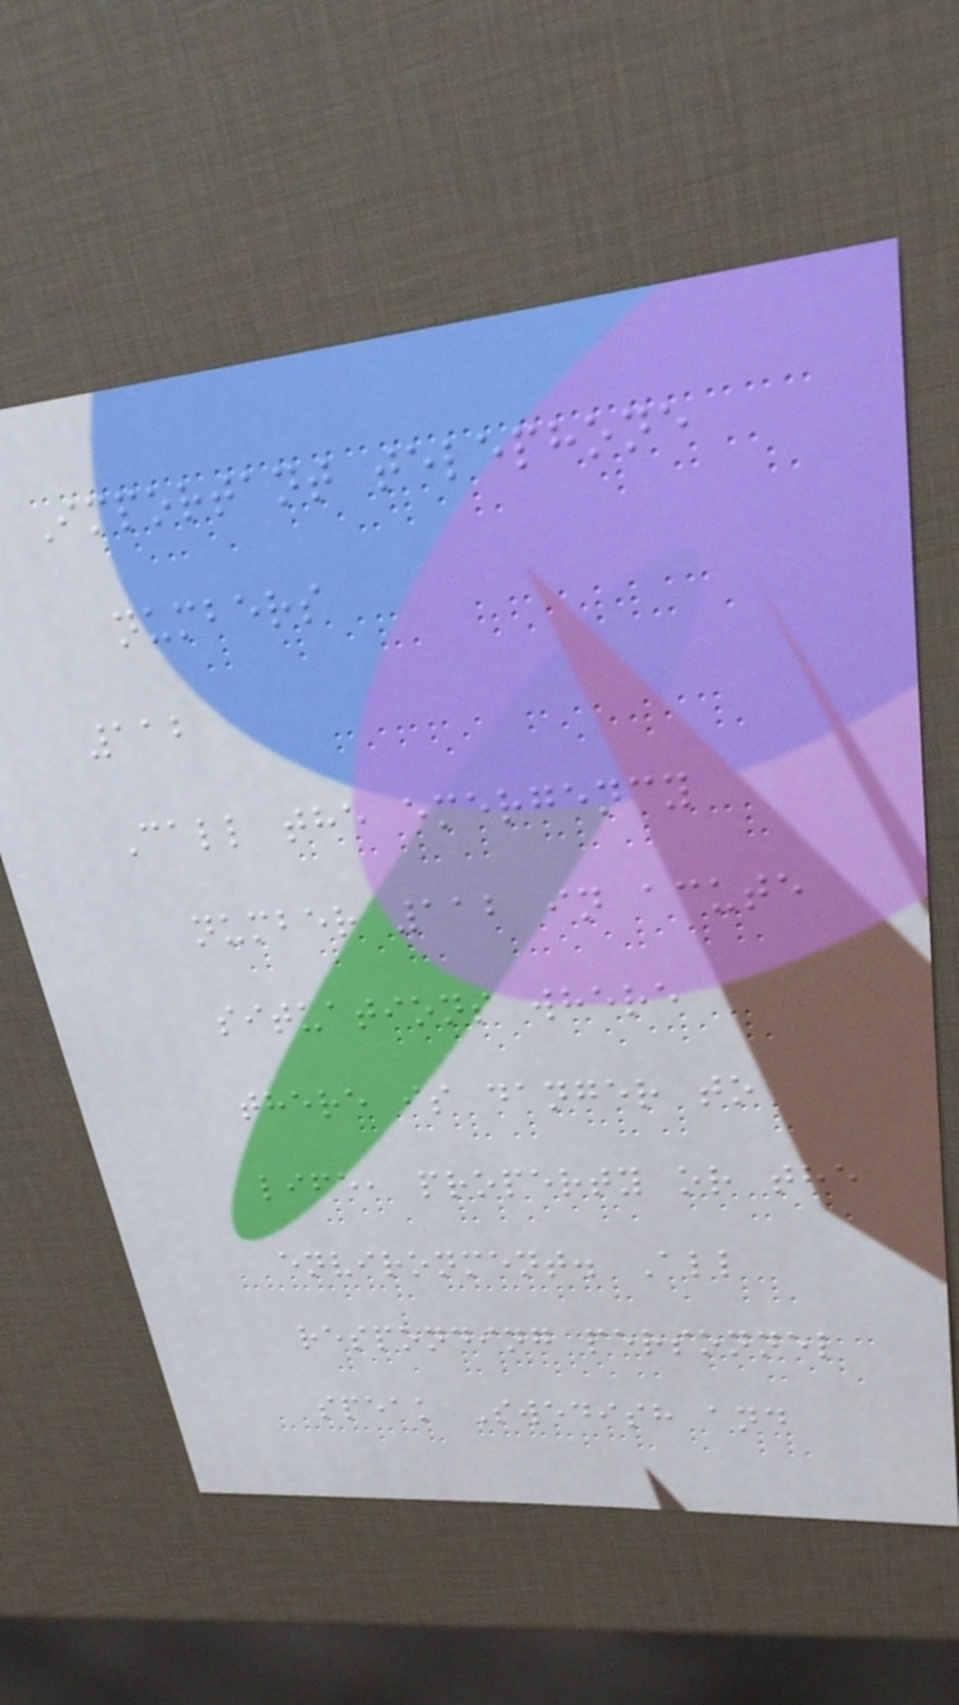Important telephone
numbers
112
Call the emergency
number 112 in acute
situations where
there is danger to
life, property or the
environment. All
responding personnel
speak Swedish and
